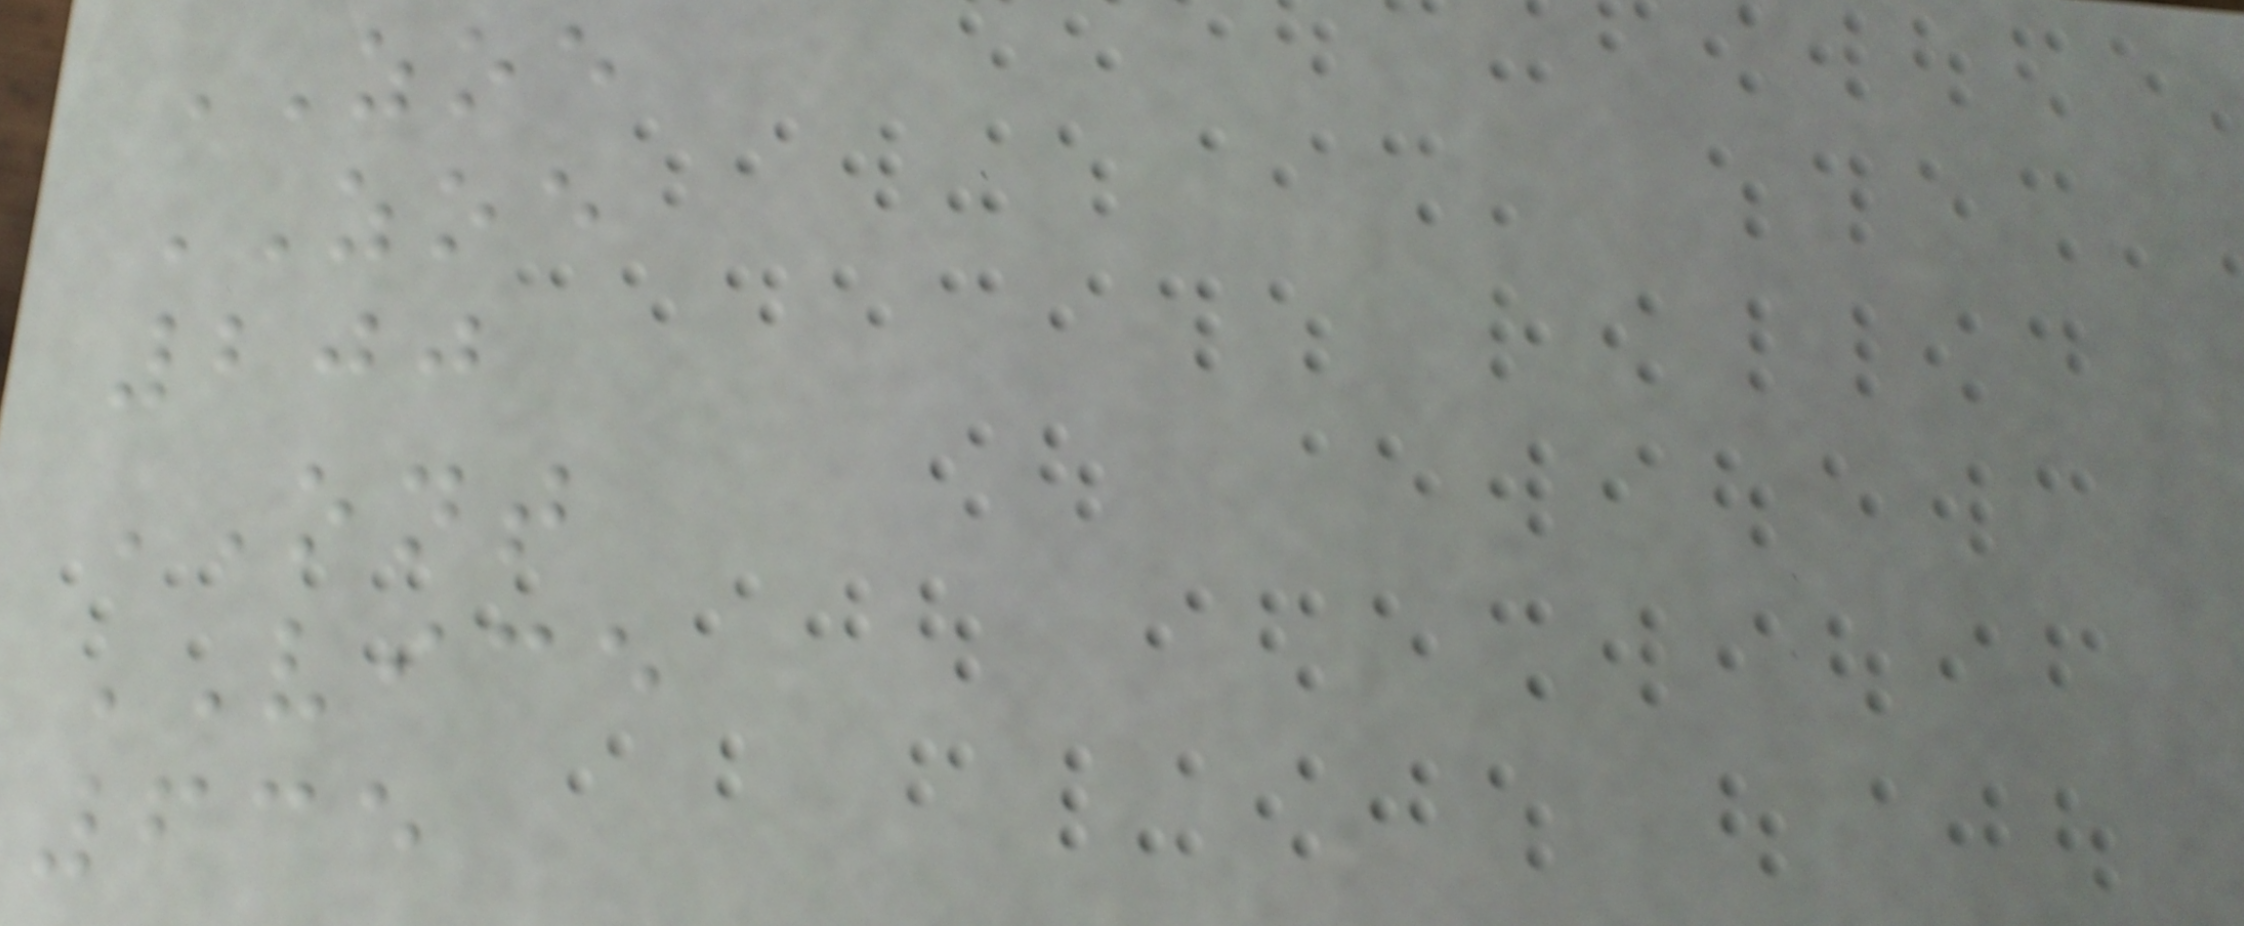ZOE
ZOE
200
ONT
VICE
635
